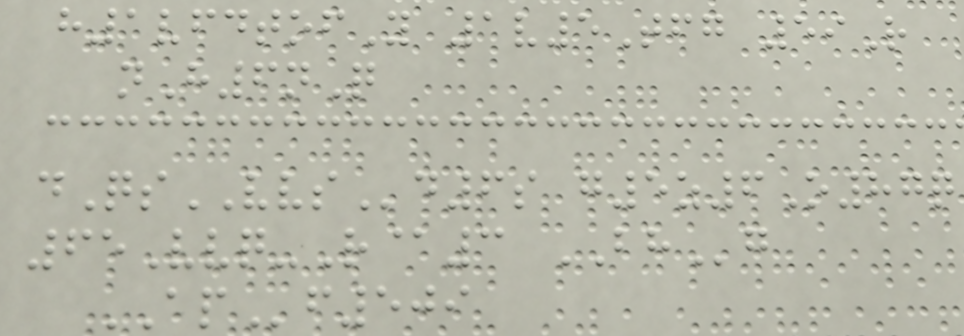h1vfdtofY 1v5Tfg 59R
nH6nQ
dQsVVSd6s g5z6O87q
65Vvq-R@3 BHg
APf509
